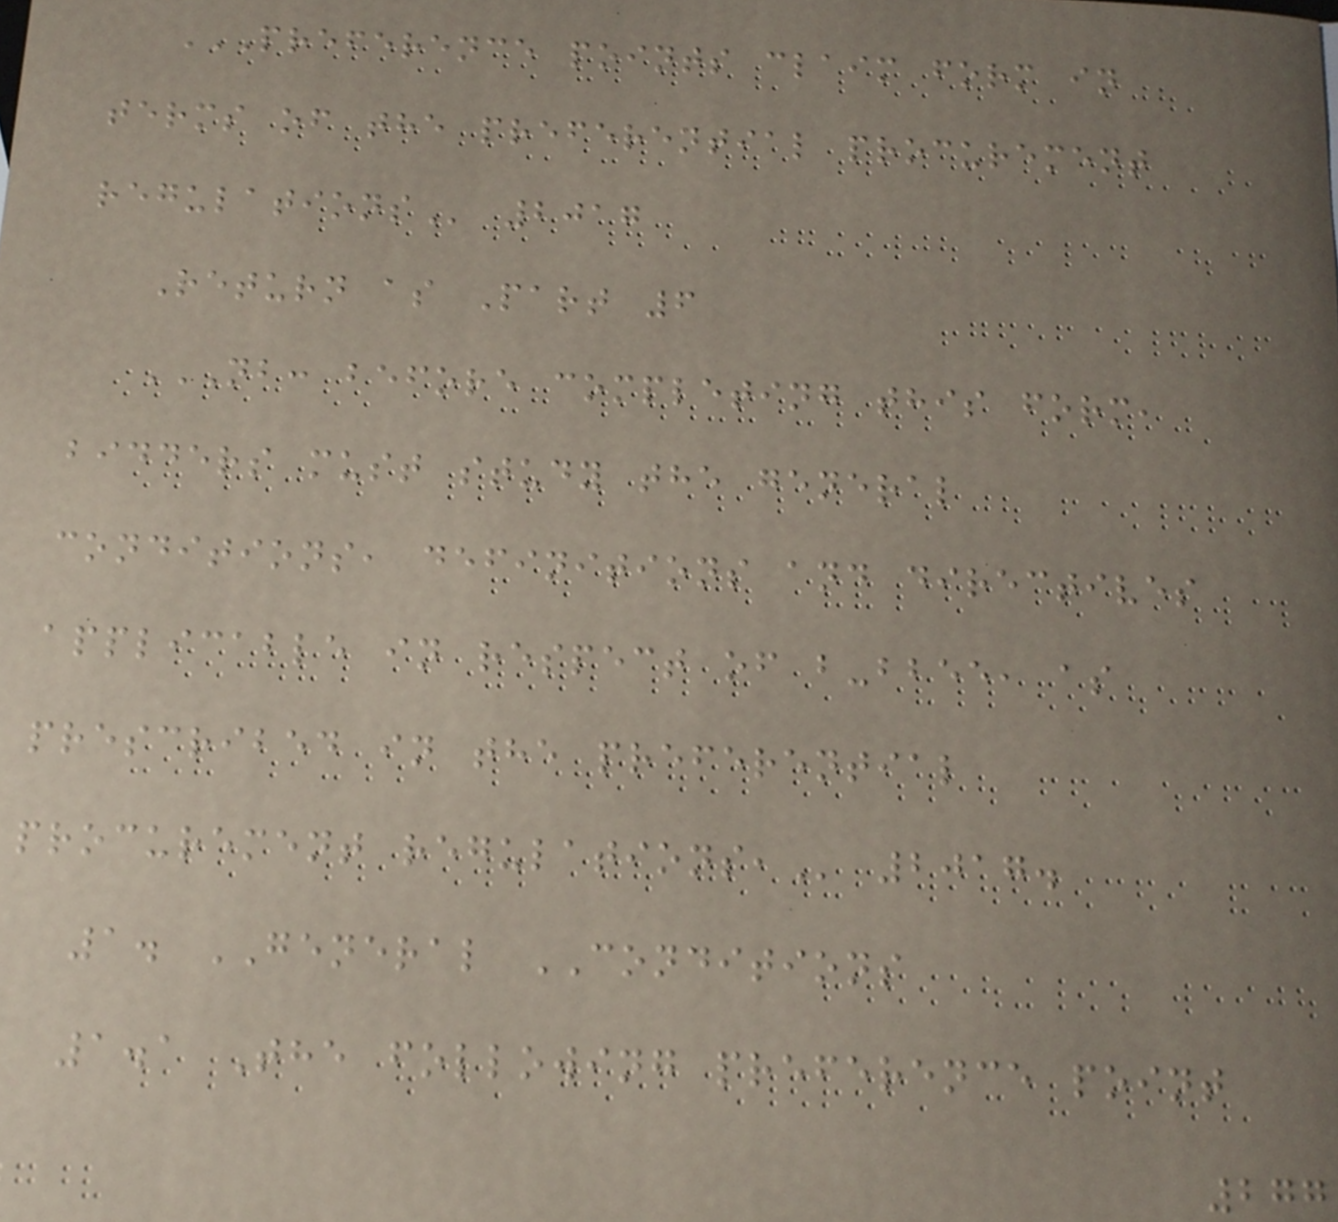PREFERENCE POINTS CLAIM FORM IN
TERMS OF THE PREFERENTIAL PROCUREMENT
REGULATIONS 2017
Return as Part 6
NB: BEFORE COMPLETING THIS FORM,
BIDDERS MUST STUDY THE GENERAL
CONDITIONS, DEFINITIONS AND DIRECTIVES
APPLICABLE IN RESPECT OF B-BBEE, AS
PRESCRIBED IN THE PREFERENTIAL
PROCUREMENT REGULATIONS, 2017.
1. GENERAL CONDITIONS
1.1 The following preference point
277
